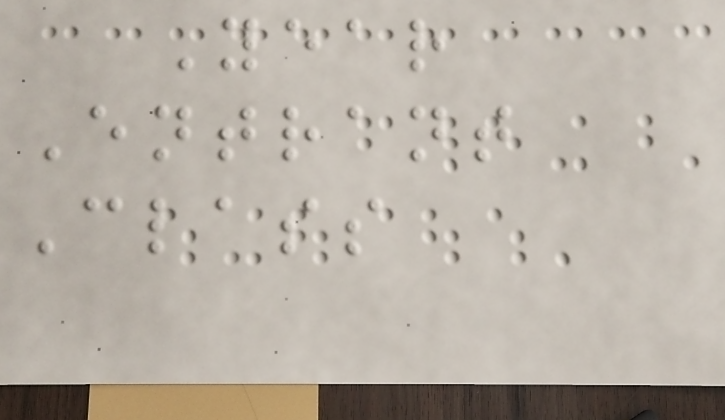Year
Entrant
Class
